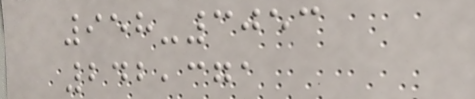958-3053
242,371
